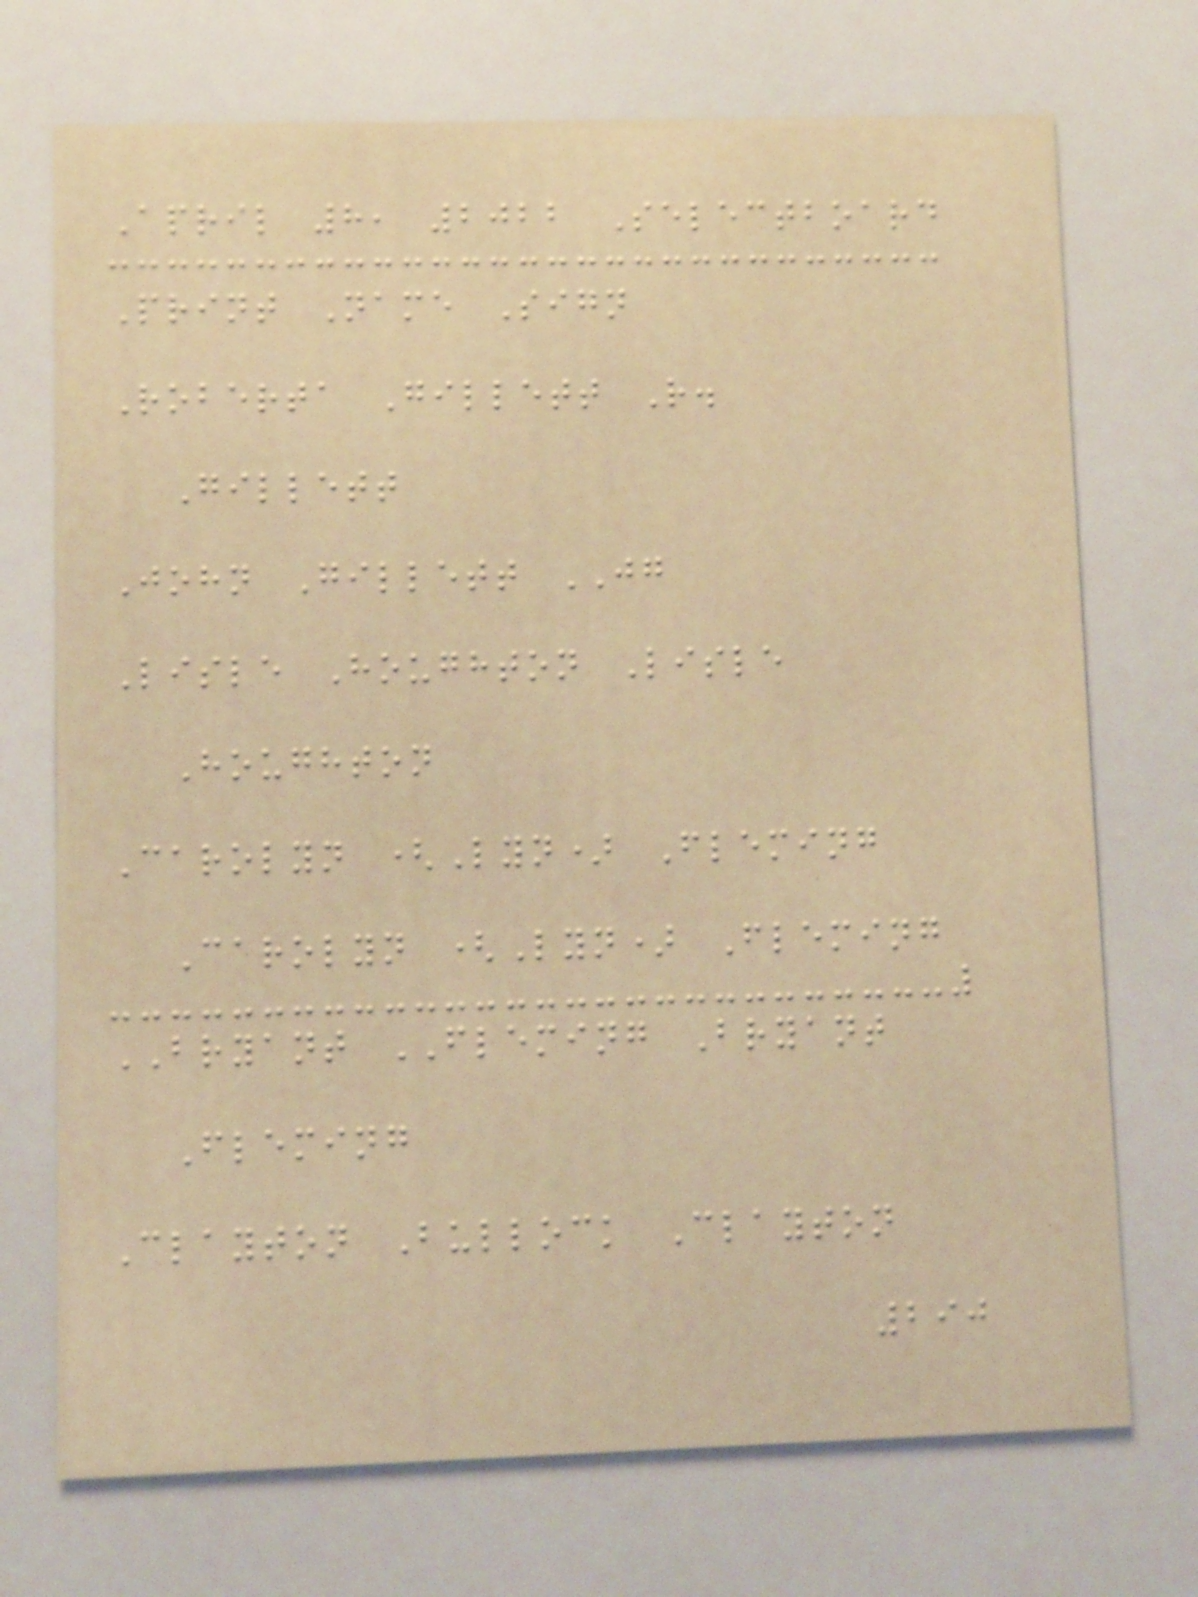April 8, 2022 Selectboard
Print Name Sign
Roberta Gillett R.
Gillett
John Gillett JG
Lisle Houghton Lisle
Houghton
Carolyn (Lyn) Fleming
Carolyn (Lyn) Fleming
BRYANT FLEMING Bryant
Fleming
Clayton Bullock Clayton
290
